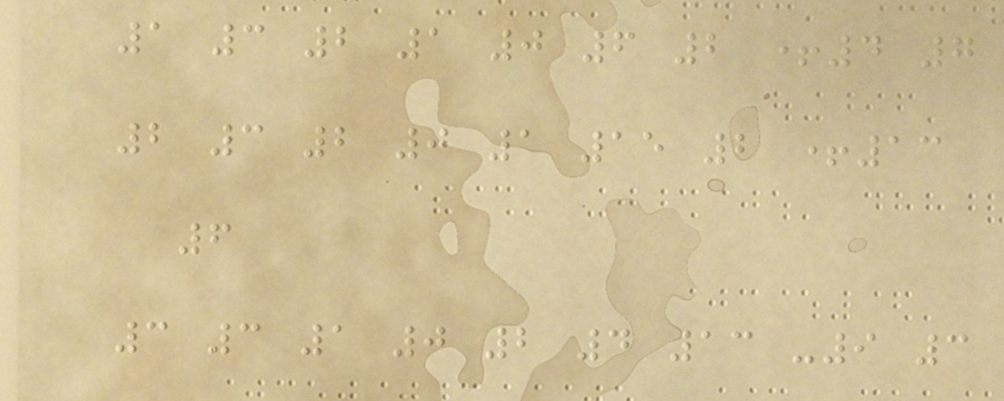1 3 2 1 0 6 2 +4 7
2 3 2 0 1 15 2 +13
6
3 3 1 0 2 4 13 -9 3
